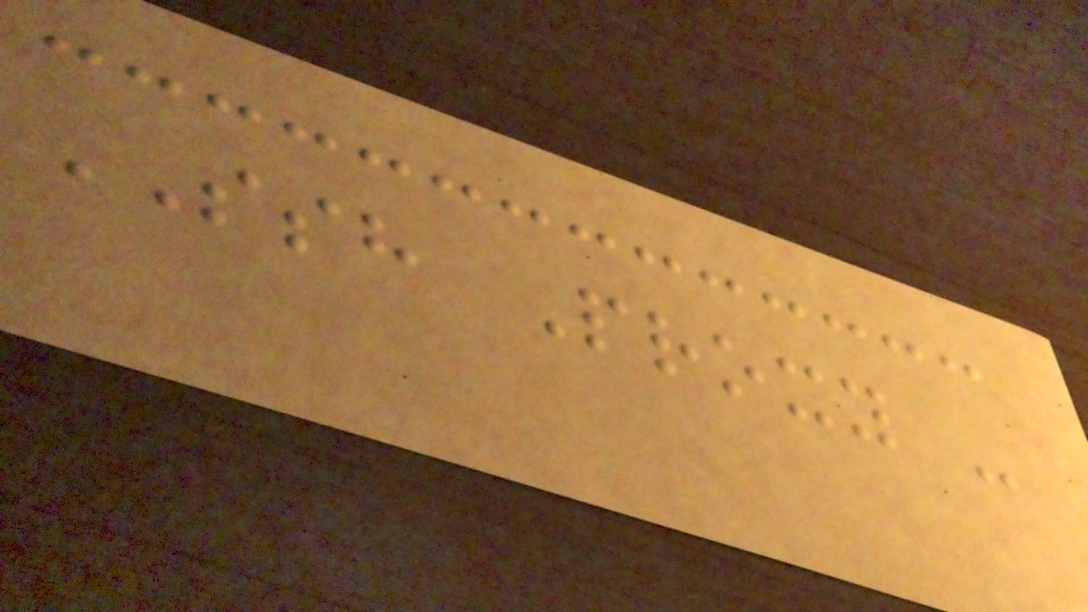SSH Proxy -
